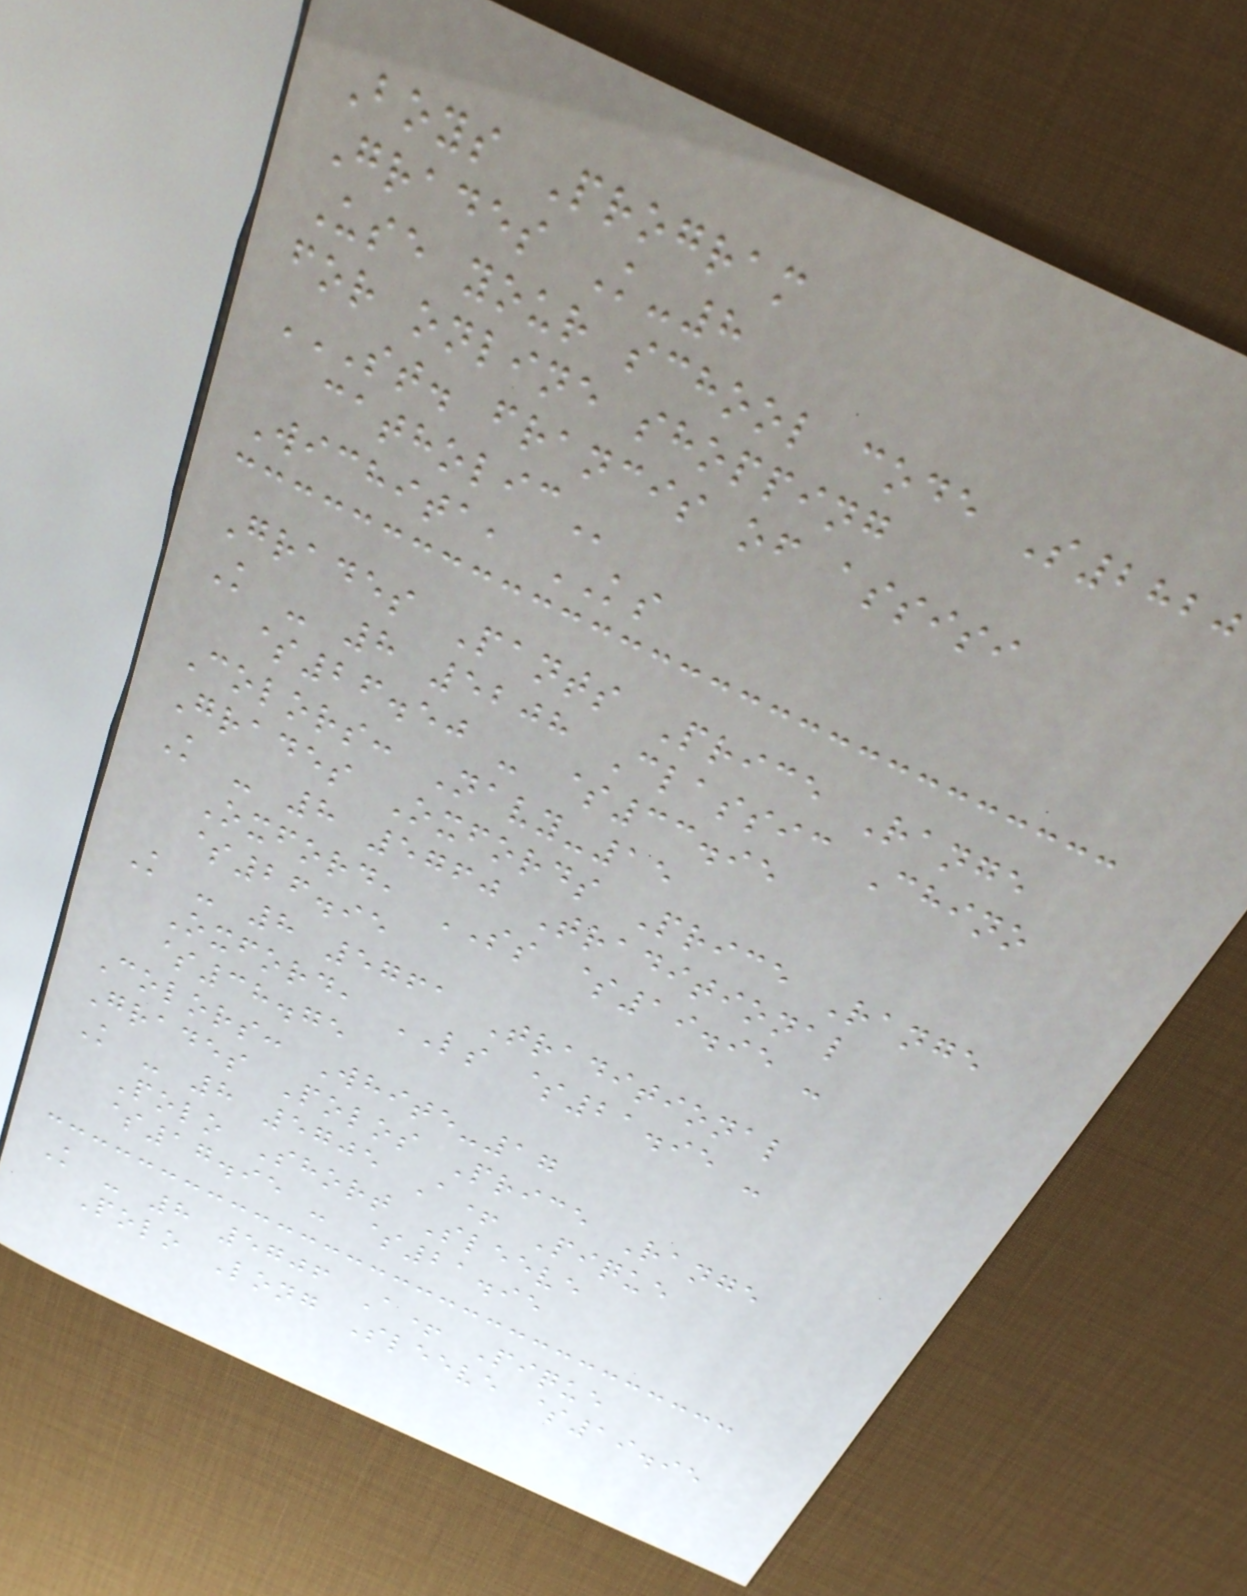Boys Program
Grades K-8
Use your school code S2820
for online shopping
ST. FRANCIS OF ASSISI
CATHOLIC
Wichita, KS
Grades Pants Price Range
K - 8 5208 Classic Chino
$26.50 - $33.95
Colors: Navy-15
Grades Oxfords Price Range
K - 8 5760 Traditional
Oxford, SS $19.95 -
$26.95
K - 8 5761 Traditional
Oxford, LS $21.95 -
$38.75
Colors: White-17
Grades Polos Price Range
K - 8 5705 A+ Pique
Polo Short Sleeve
$17.95 - $21.95
K - 8 5706 A+ Pique
Polo Long Sleeve $19.95
